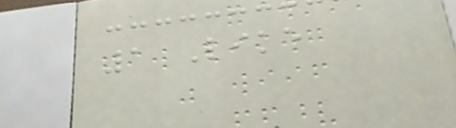1 Like
